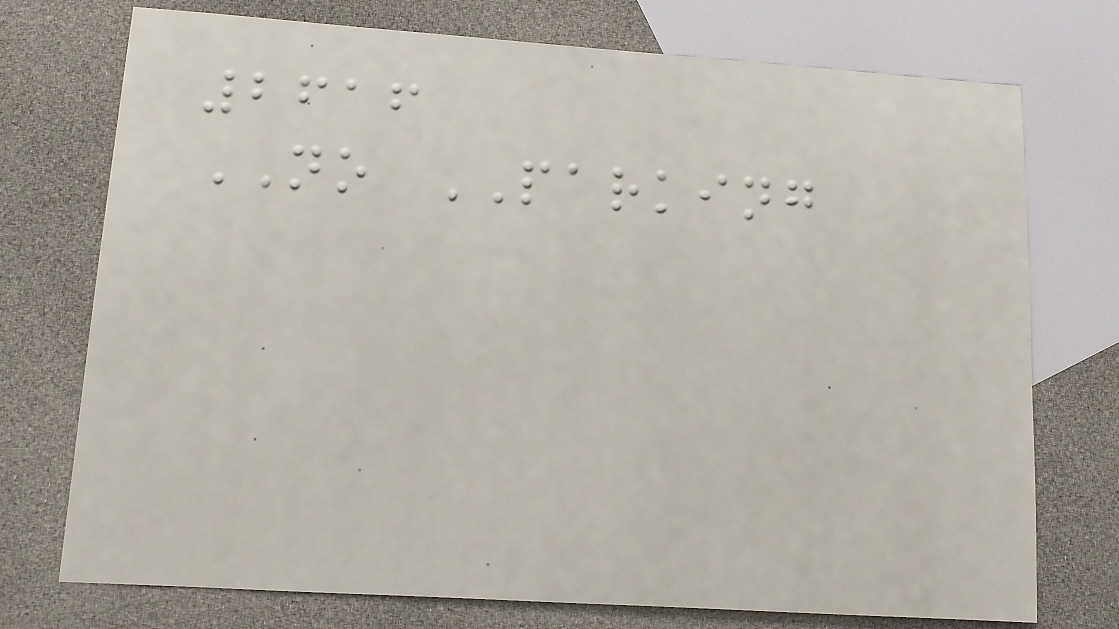2616
NO PARKING
